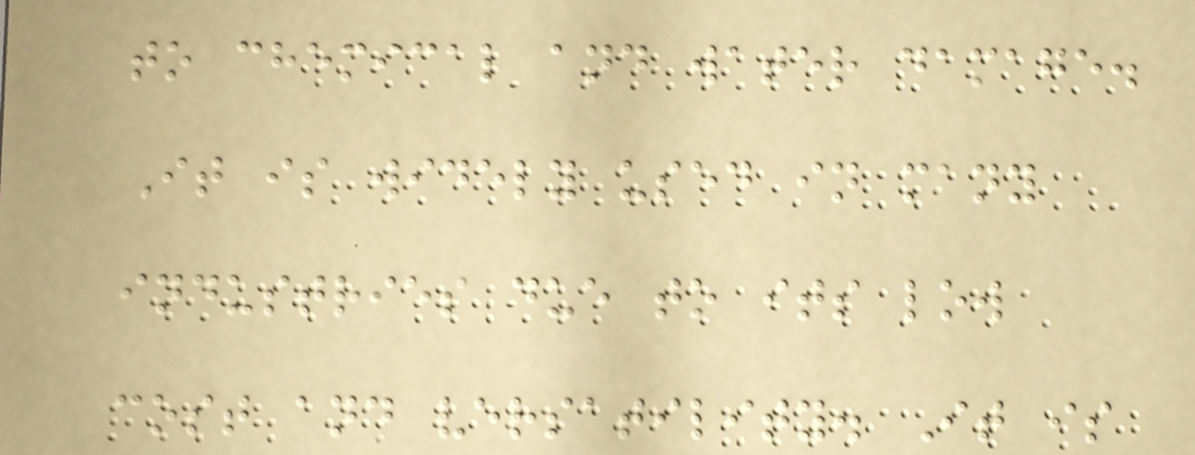to chemical and water damage.
It is widely used in many
industries due to its low
cost and versatility. It is
